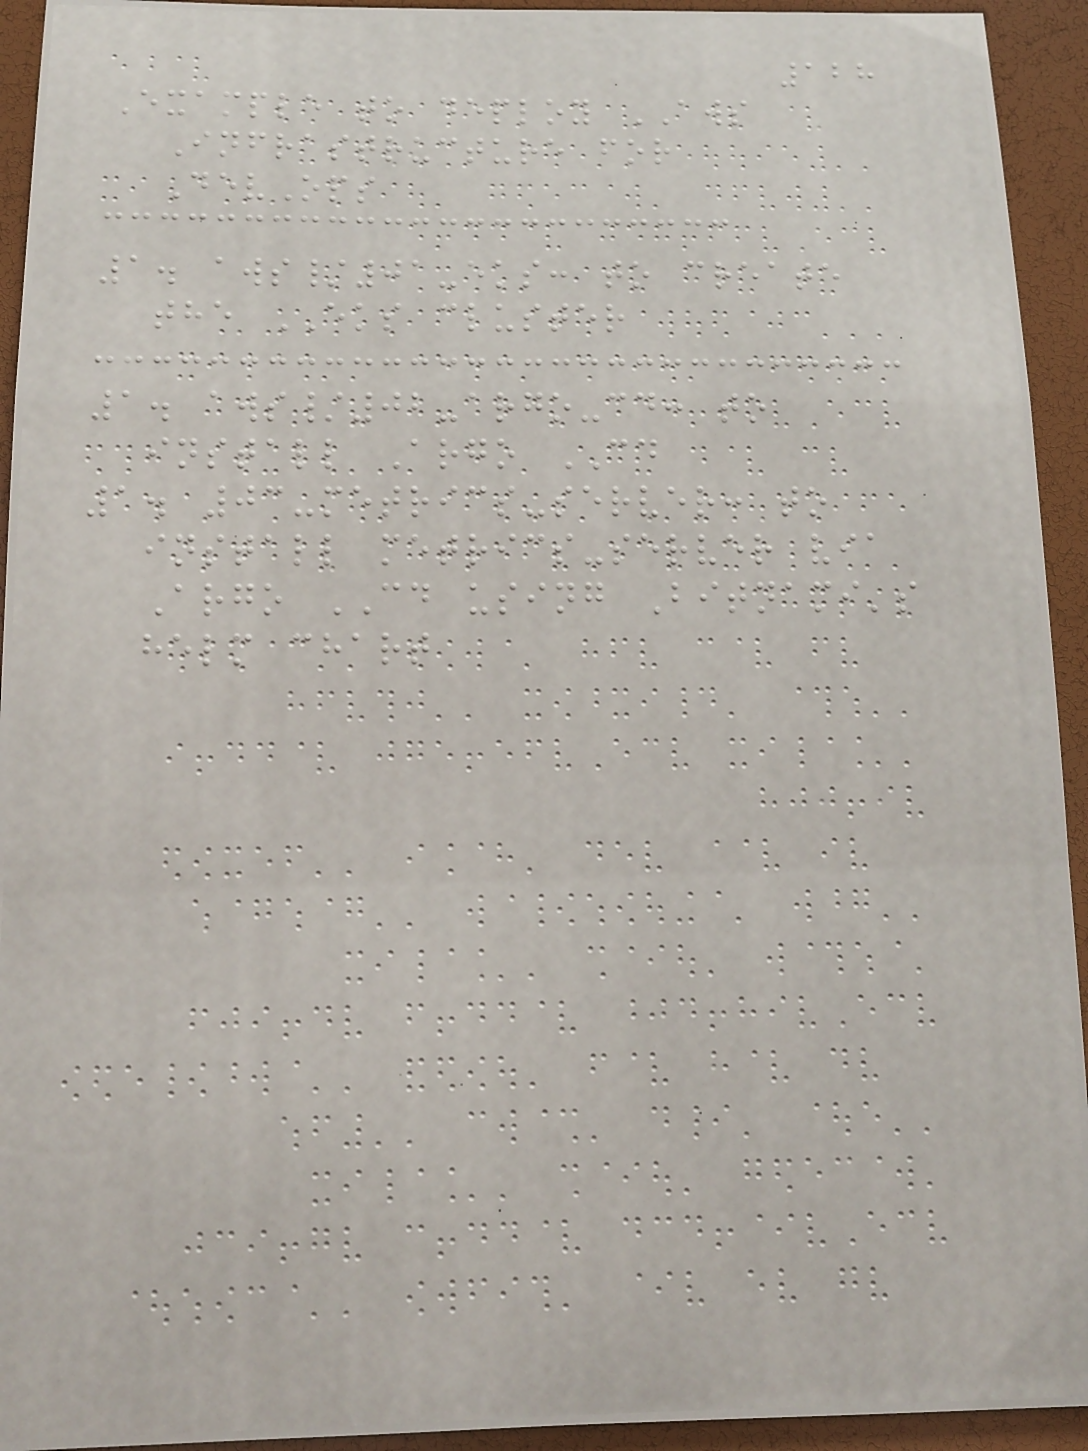128
Example to deploy AWS
Infrastructure for
DevOps
1. aws/01-eks: to create
the EKS cluster
1. aws/02-argo-cd: to
install Argo CD
1. 03-metrics-server: to
install metrics-server via
Argo CD using Bitnami's
helm chart
